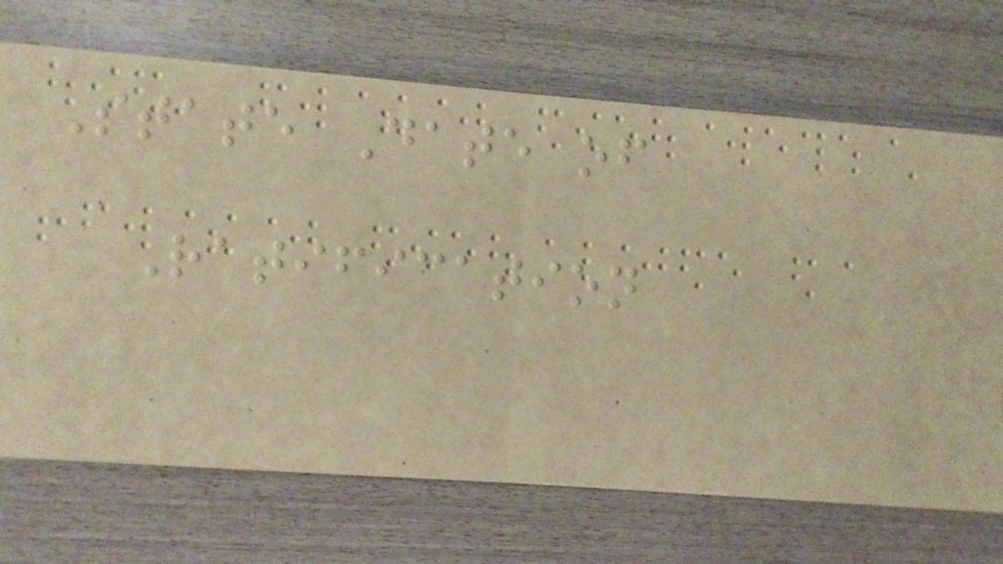State Date of
Ratification
